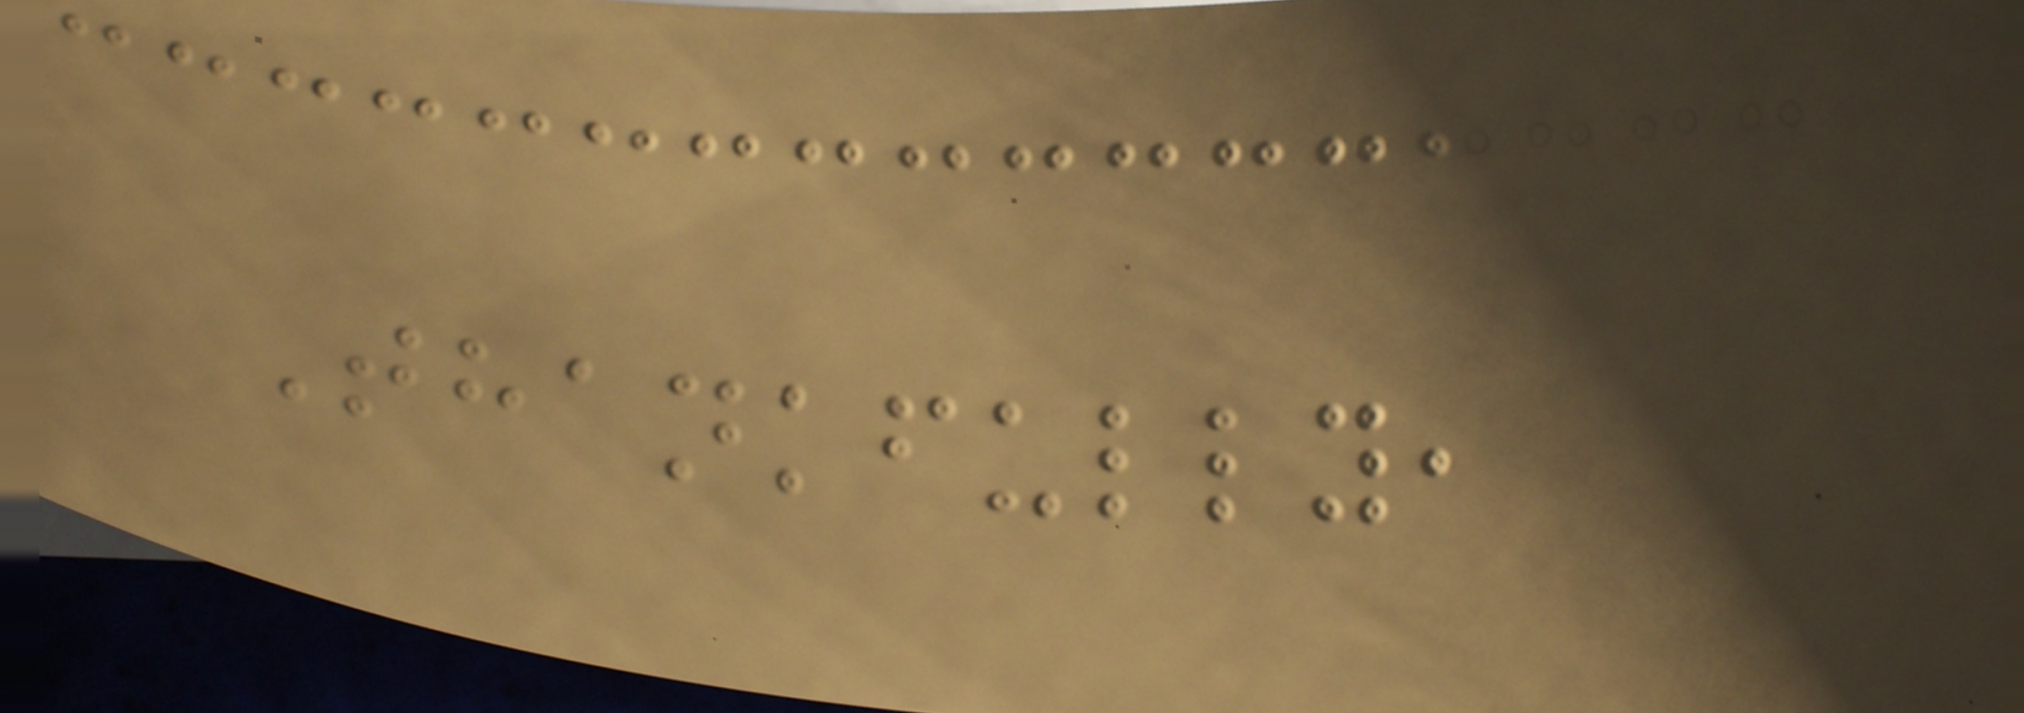Thankfully,
